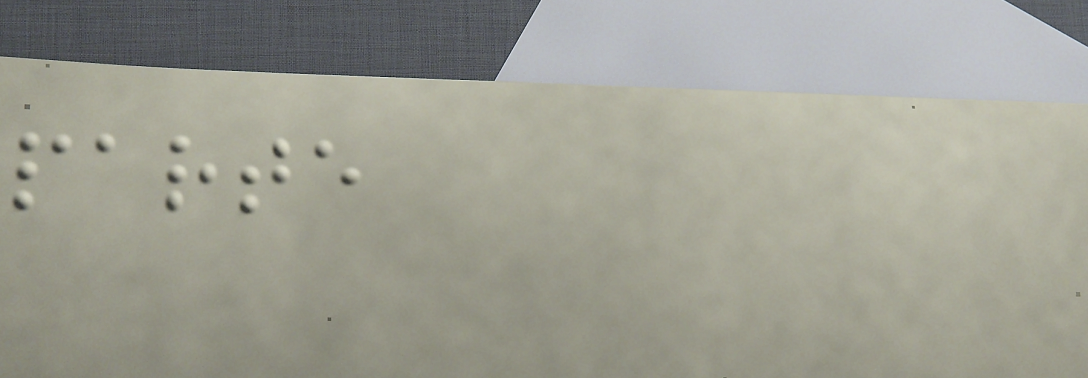parte
